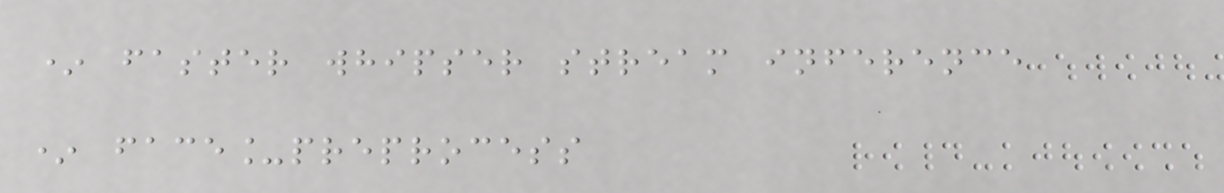* faster whipser stream inference
* face_preprocess
